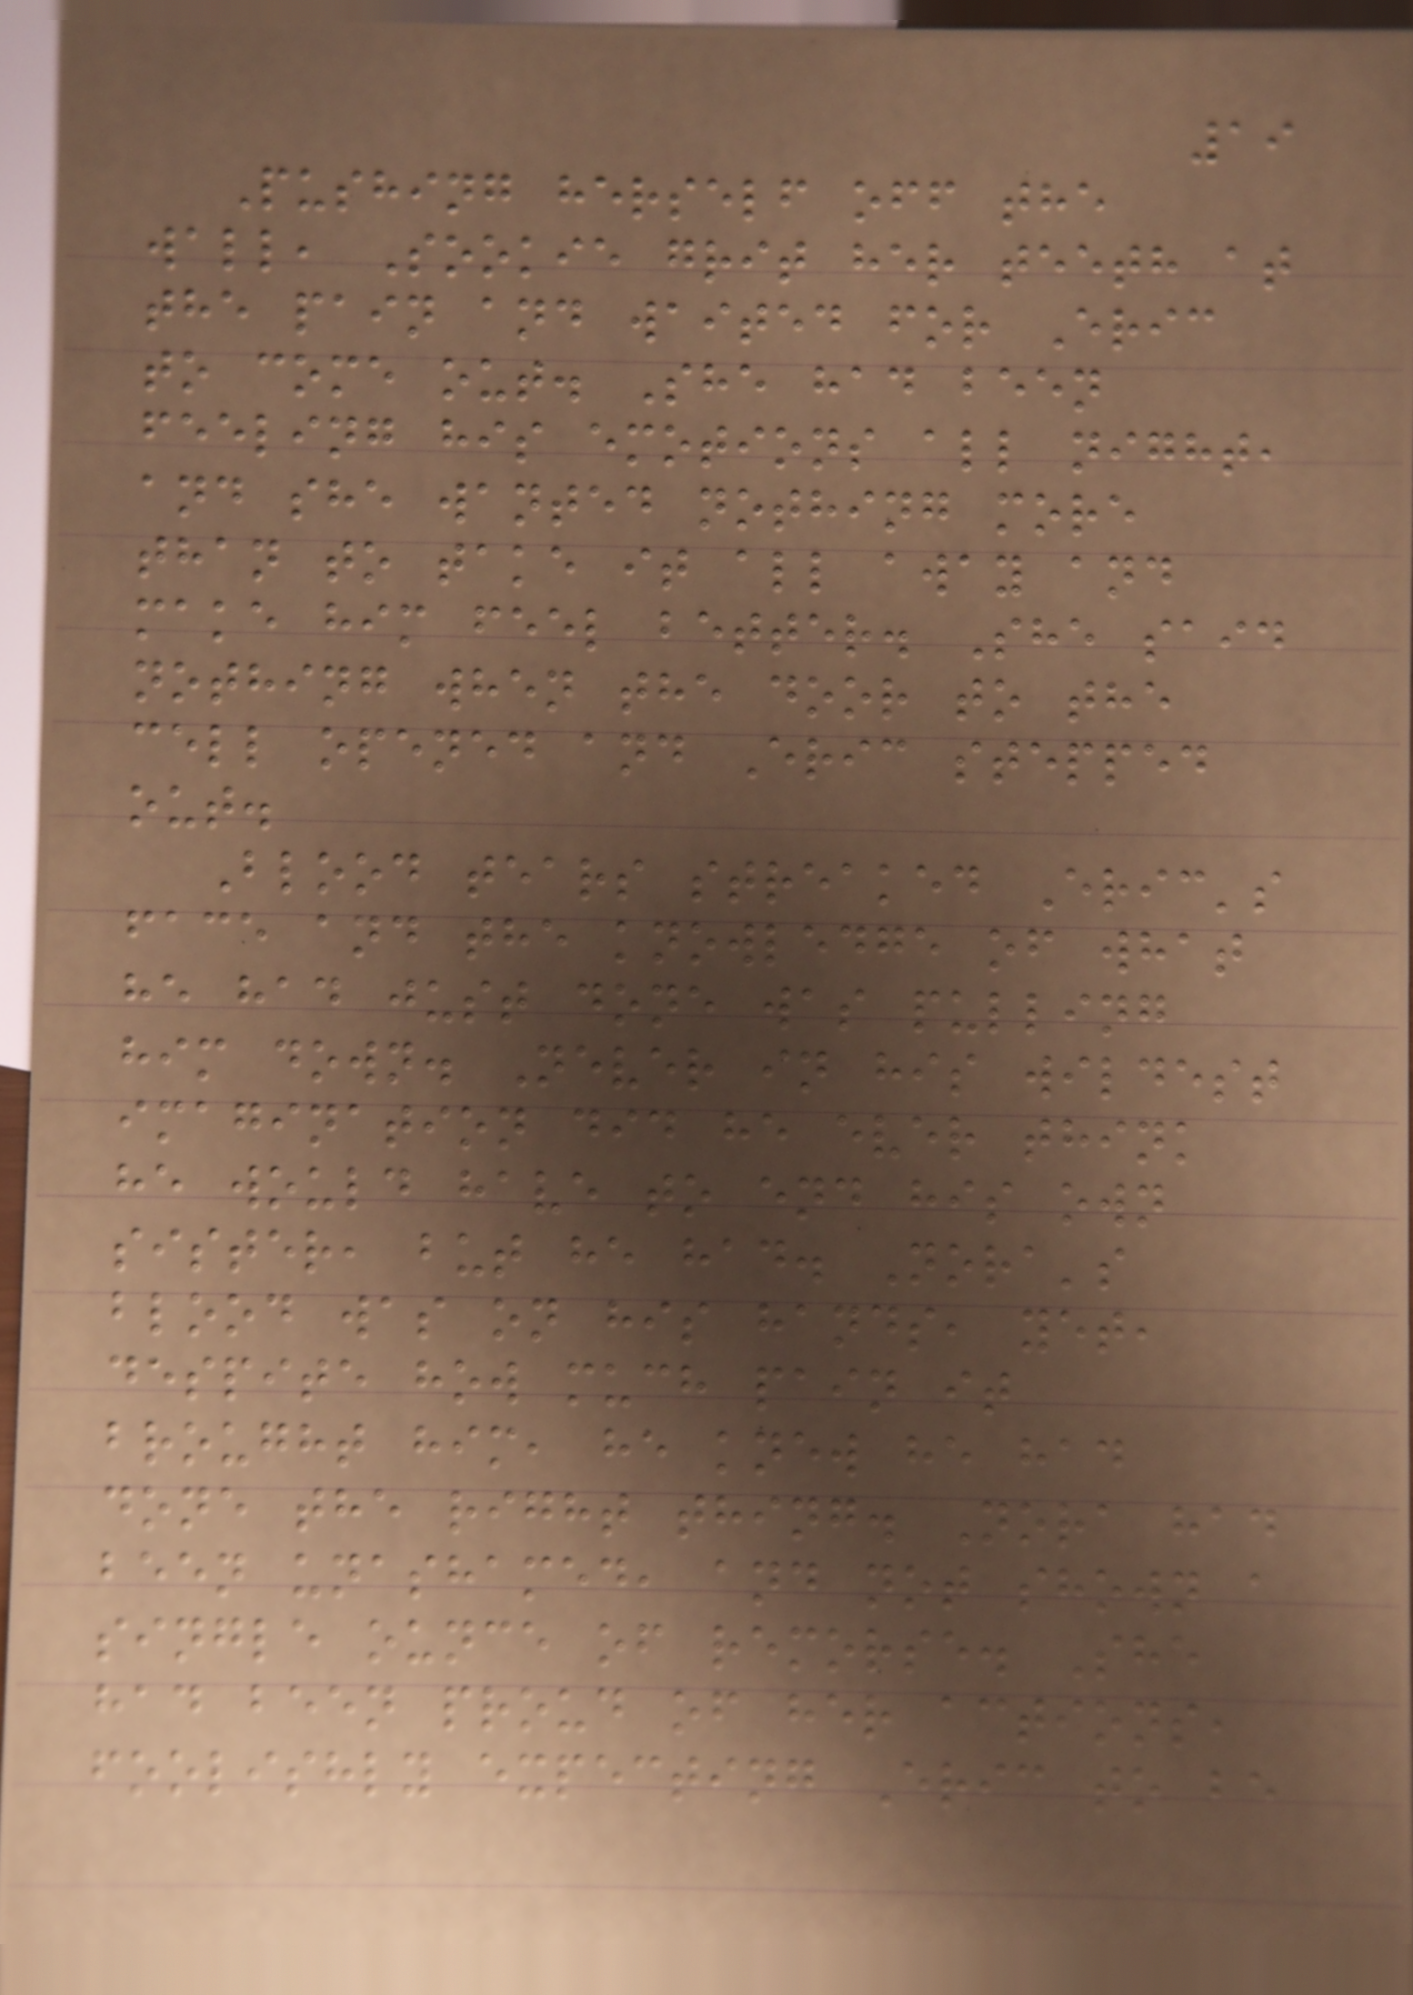19
Pushing herself off the
wall, Sookie grit her teeth at
the pain and waited for Eric
to come out. She had been
feeling his emotions all night,
and she wanted nothing more
than to take it all away and
make him feel better. She said
nothing when the door to the
cell opened and Eric stepped
out.
Blood tears streaked Eric's
face and the knowledge of what
he had just done was pulling
him down. Never in his wildest
imagination did he ever think
he would have to end his own
sister, but he had. Nora's
blood was on his hands, yet,
despite how much pain it
brought him, he knew he had
done the right thing. Nora had
been unashamed, and not shown a
single ounce of remorse. She
had been proud of her actions,
foolishly expecting Eric to be
